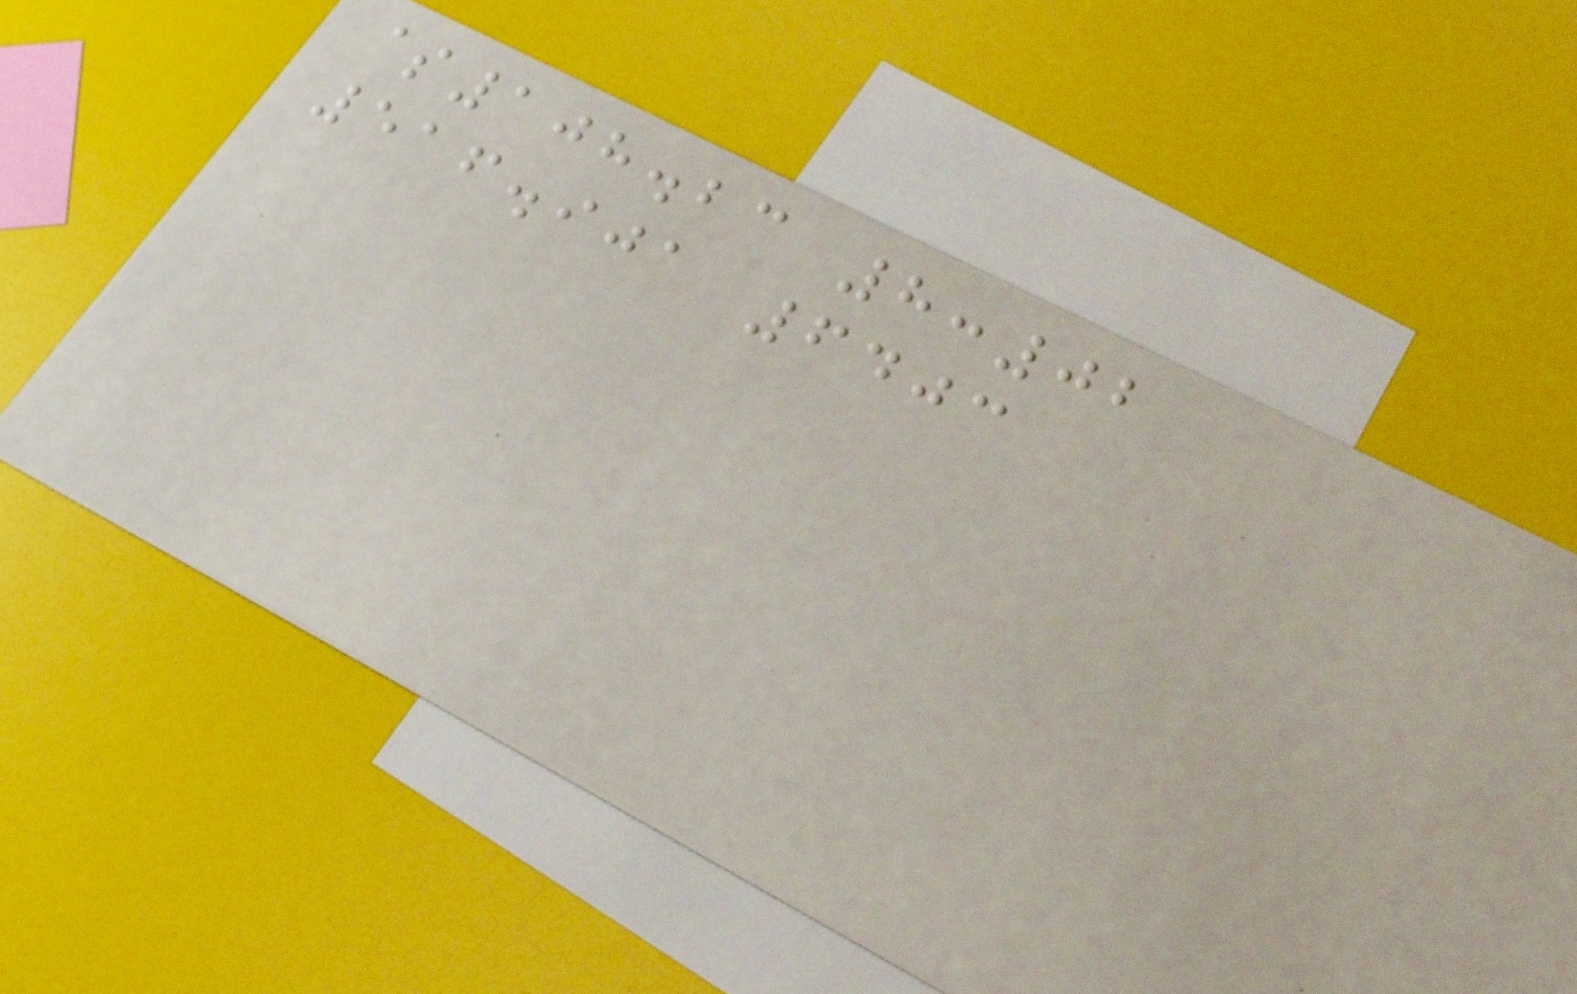$108.23 8:02
516.901 6403
